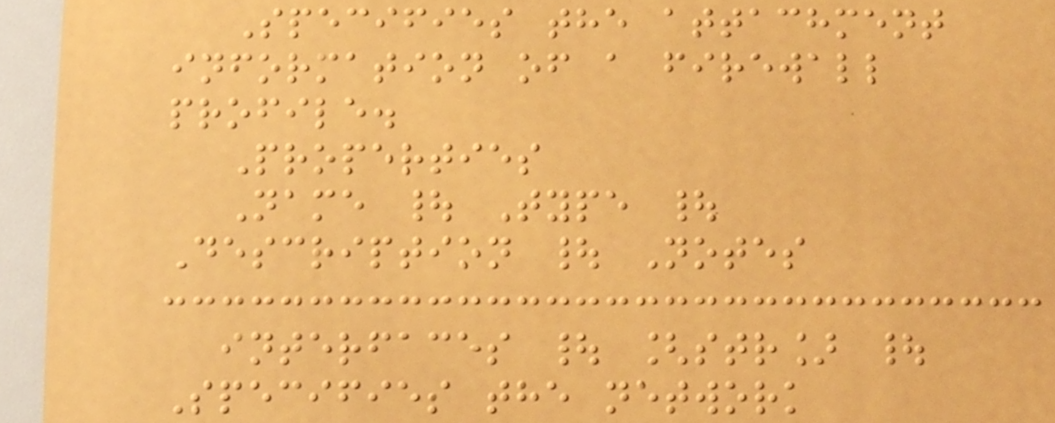Specifies the attachment
information of a firewall
profile.
Properties
Name | Type |
Description | Notes
interfaces | [str] |
Specifies the network
